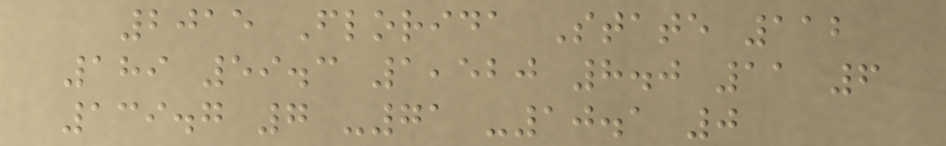2015 Florida State 112
189 59.3 1,520 8.0 11 6
139.7 7 -71 -10.1 0
